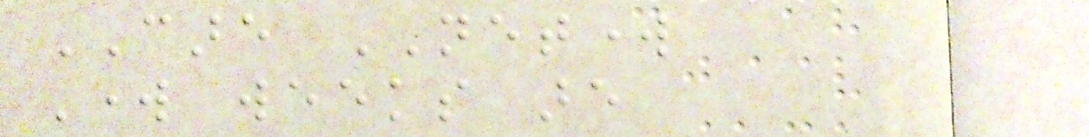CARE NETWORK
Work weeks are
